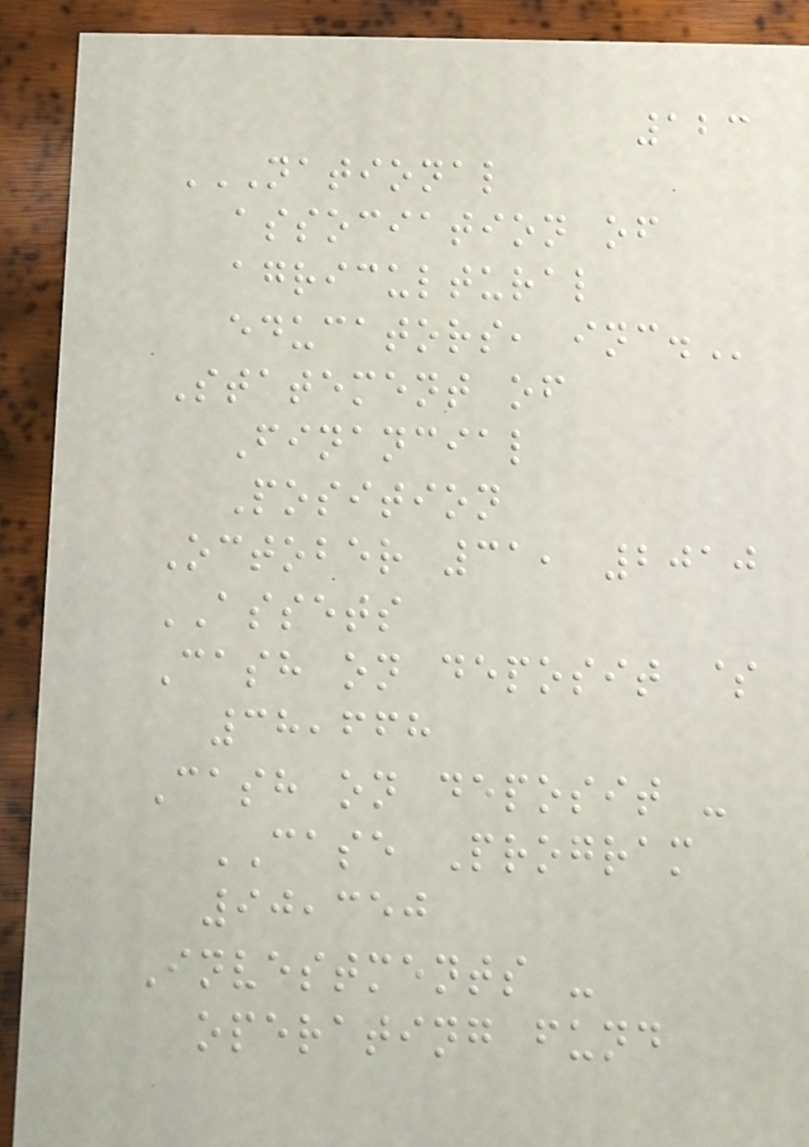123
NATIONAL
ASSOCIATION OF
AGRICULTURAL
EDUCATORS, INC.
Statement of
Financial
Position
October 31, 2010
ASSETS
Cash on deposit $
38,668
Cash on deposit -
CASE Program
90,350
Investments -
operating fund
